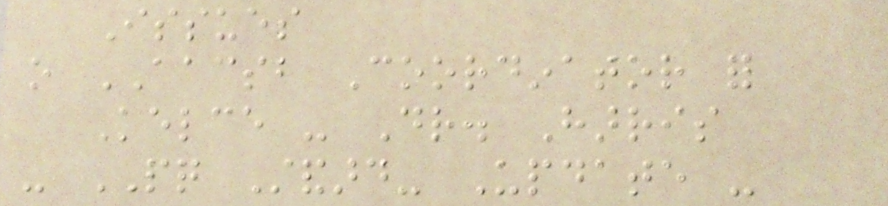Issues
o AACSB Coordinator for
Kelce - Dr. Harris
- PQ Standard- Update -
